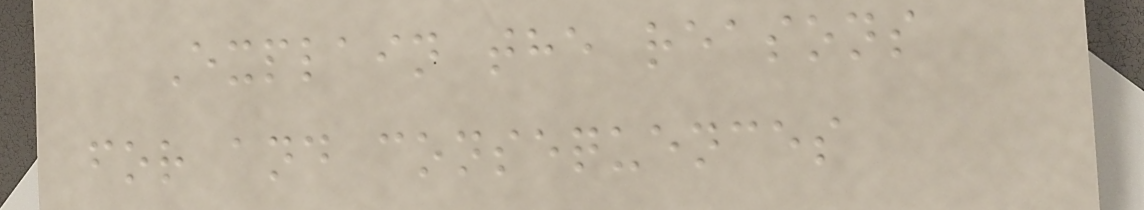Explain the reasons
for and consequences
